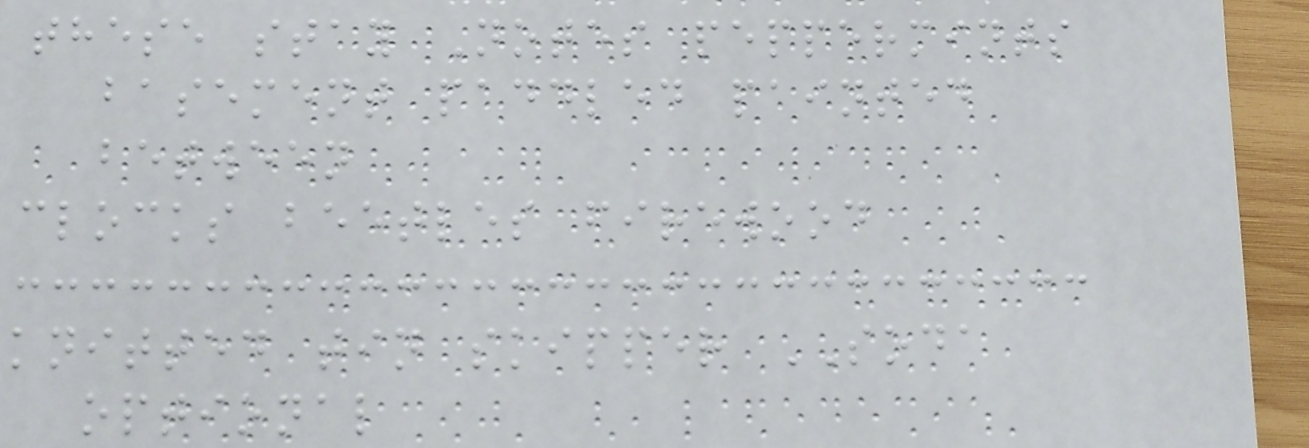these stay Notes peppermints
basement paddled painted
between
clocks beetles firewood
knitted tin skipper SODA
optional
